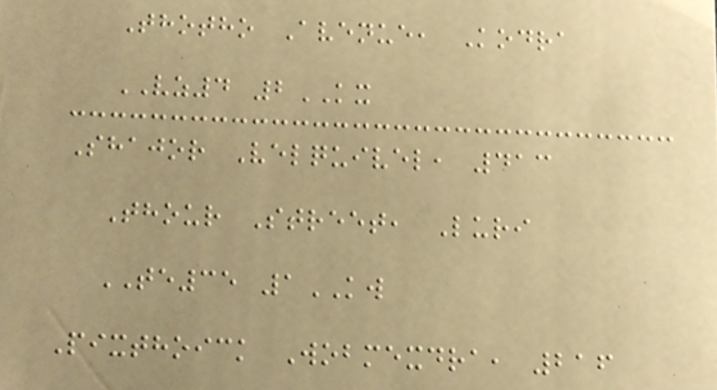Thotho Avenue, Kodra
VZ4 2KX
Shajor Velquivel, 413
Thour Street, Luri
TE35 1KW
Pixthoick Wobmexdra, 216
